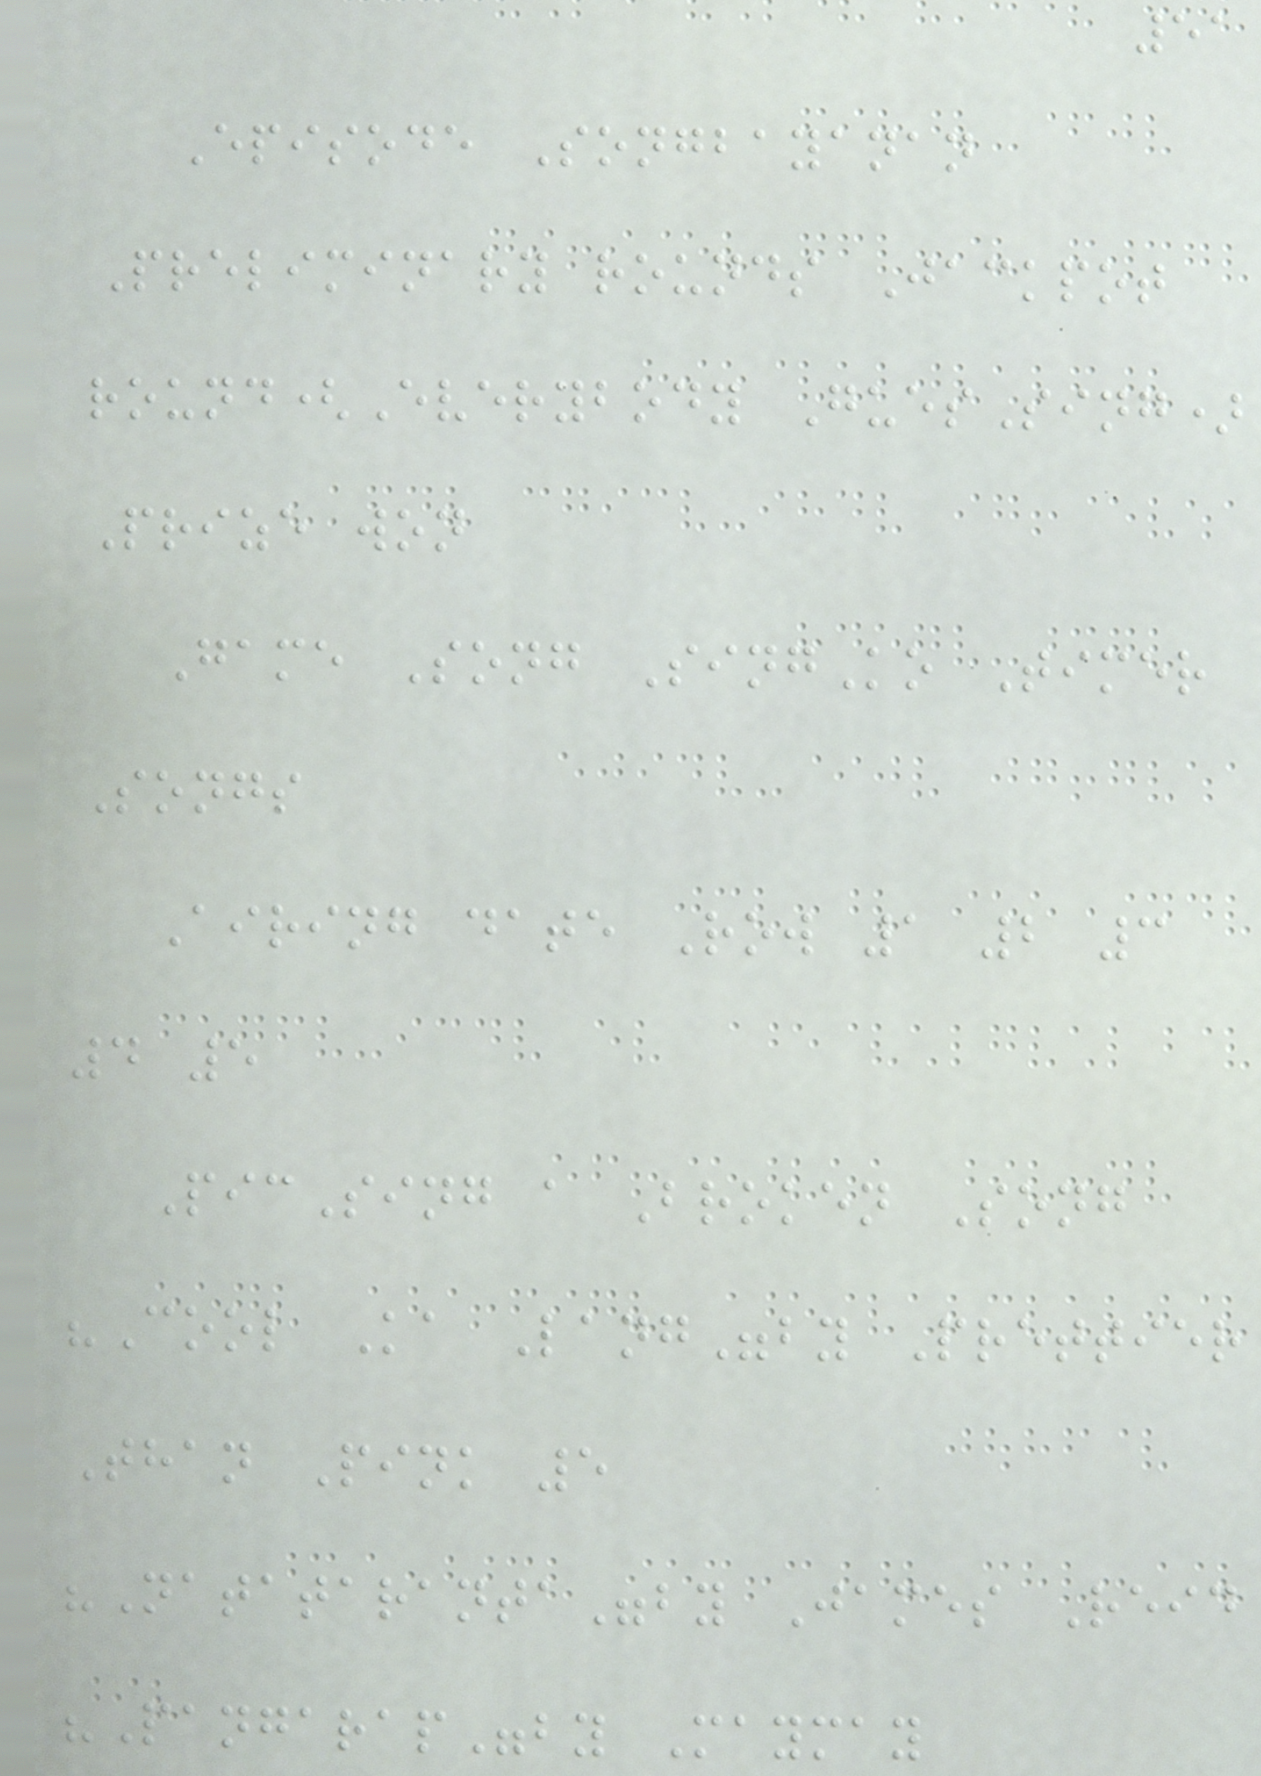51
Episode Songbayanan
Preliminary rounds Jackpot
round(Everybody GuesSing)
Prize won
Game Song SingKo Timer
Songs
Airing date Row 1 2 3
4 5
PicSing a Broken Song
"Cool Ka Lang"by Prettier
Than Pink 5
"Natataranta"by James Reid
"Pangarap"by Maymay
